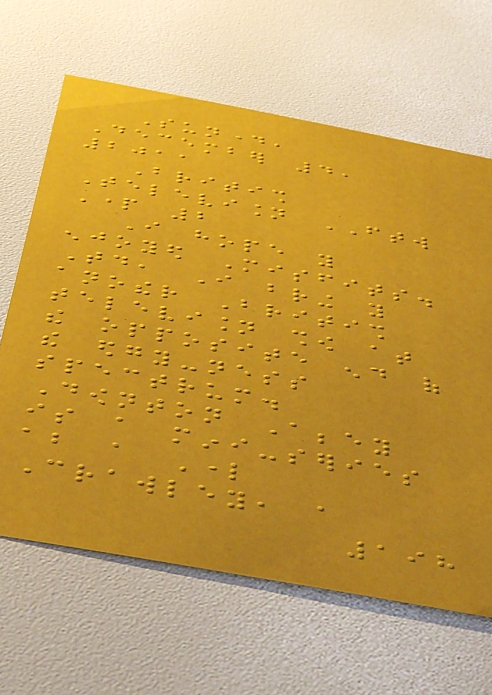Sunday,
December 4,
2011
British
Television FTW
Part 2
I hope you
enjoyed Misfits.
Today, I bring you
another British
television show at
the opposite end of
the edgy-ness
spectrum.
Downton Abbey
is a mini-series
about a Lord
Crawley, a
198
